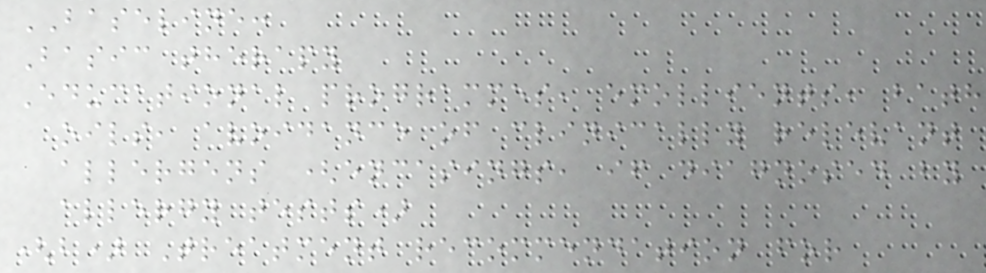BASELINE:
Basic therapy
Educational programmes, emollients, bath
oils, avoidance of clinically relevant
allergens (encasings, if diagnosed by
allergy tests)
(b) Treatment recommendation for
